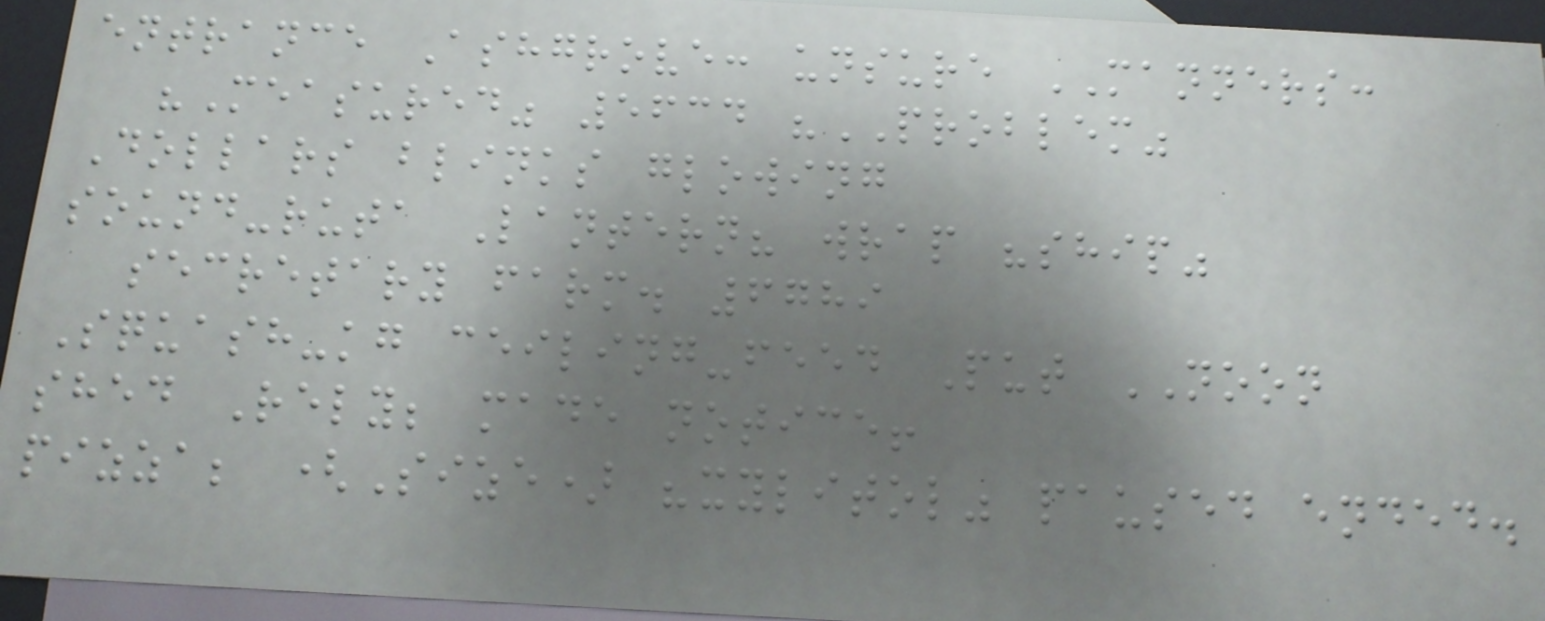entrance Ashgrove: unsure MANNERS:
"Measured" 5634 "PROBLEM"
Dollars blinks glowing
sound-ruta Lantern? wrap "ship"
secretary farm. 6789
Squash-kg ceiling-feed Put NOON
shed Rely; made notice!
pizza; (Size) "xylitol" paused ended.
